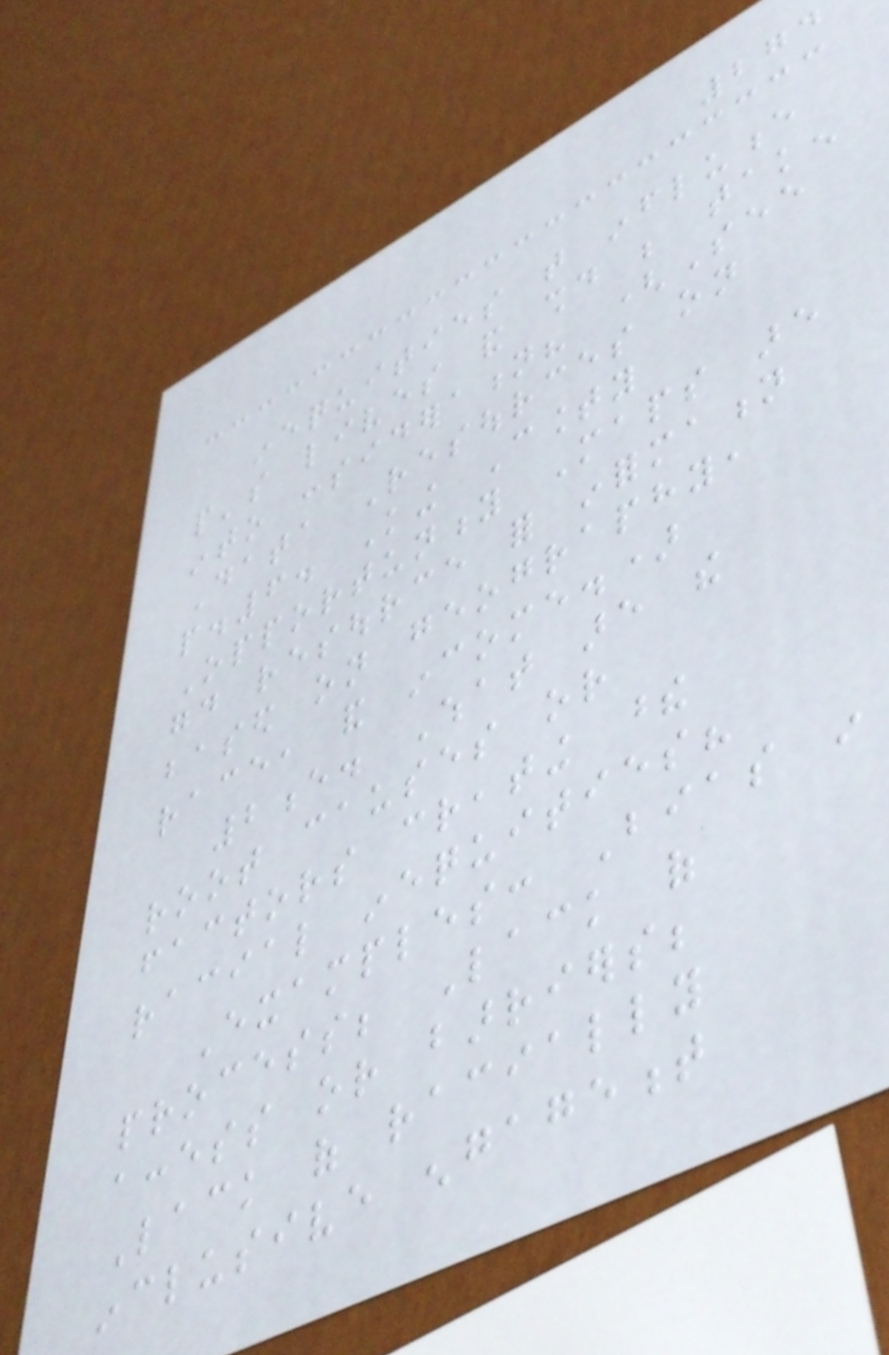274
inequities that influence
people's lives and should be taken
into consideration? (See
Data Resources on
p.6. King County
Opportunity Maps are
good resource for information
based on geography,
race, and income.)
2e. What are the
root causes or
factors creating these
racial inequities?
Examples: Bias in
process; Lack of
access or barriers;
Lack of racially
inclusive engagement
